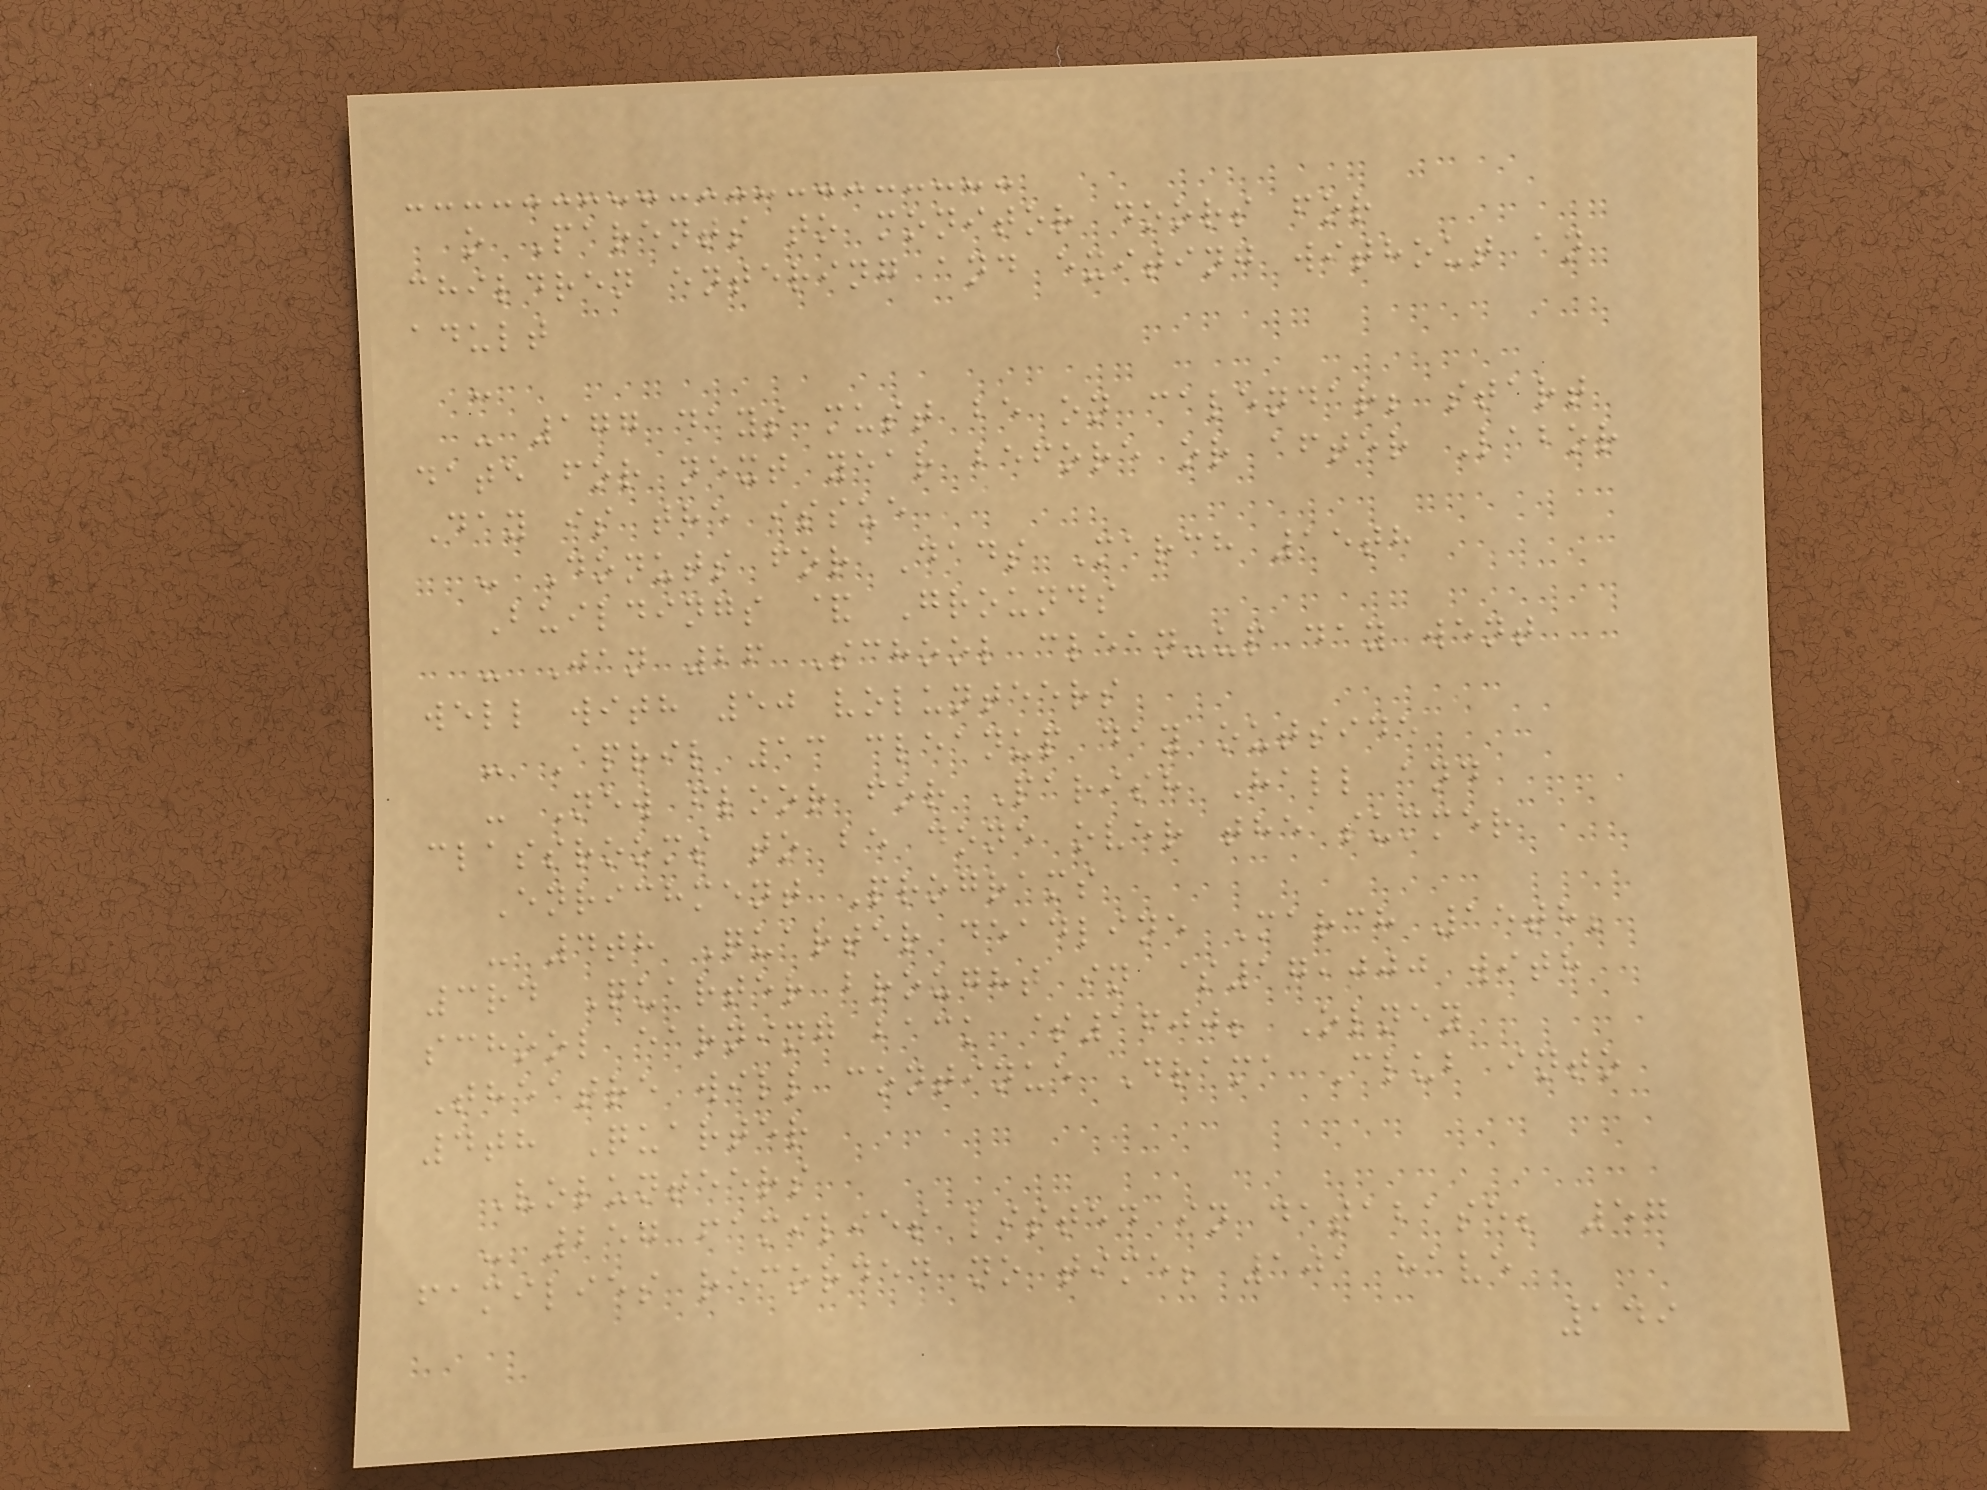o Parents to monitor doors for
children entering and exiting without an
adult
-
- 177 days must be on calendar; start
date for next year before or after Labor
Day is the issue
- Donuts for Dads March 15th
Buildings & Grounds
- Jan 26 School clean-up day went
well with 50 volunteers
- April 13 cleanup day outside
- New floor for Parish Hall and
classrooms to be done over the summer
Enrichment Programs
- 4th Quarter deadline March 15th;
3rd Quarter brought in $17,000 with
school earning back $1600; Olney
Theatre will continue Drama Club into
4th Quarter
Volunteers
- 257 families listed in database; 57
families recorded no time; 101 have
149
